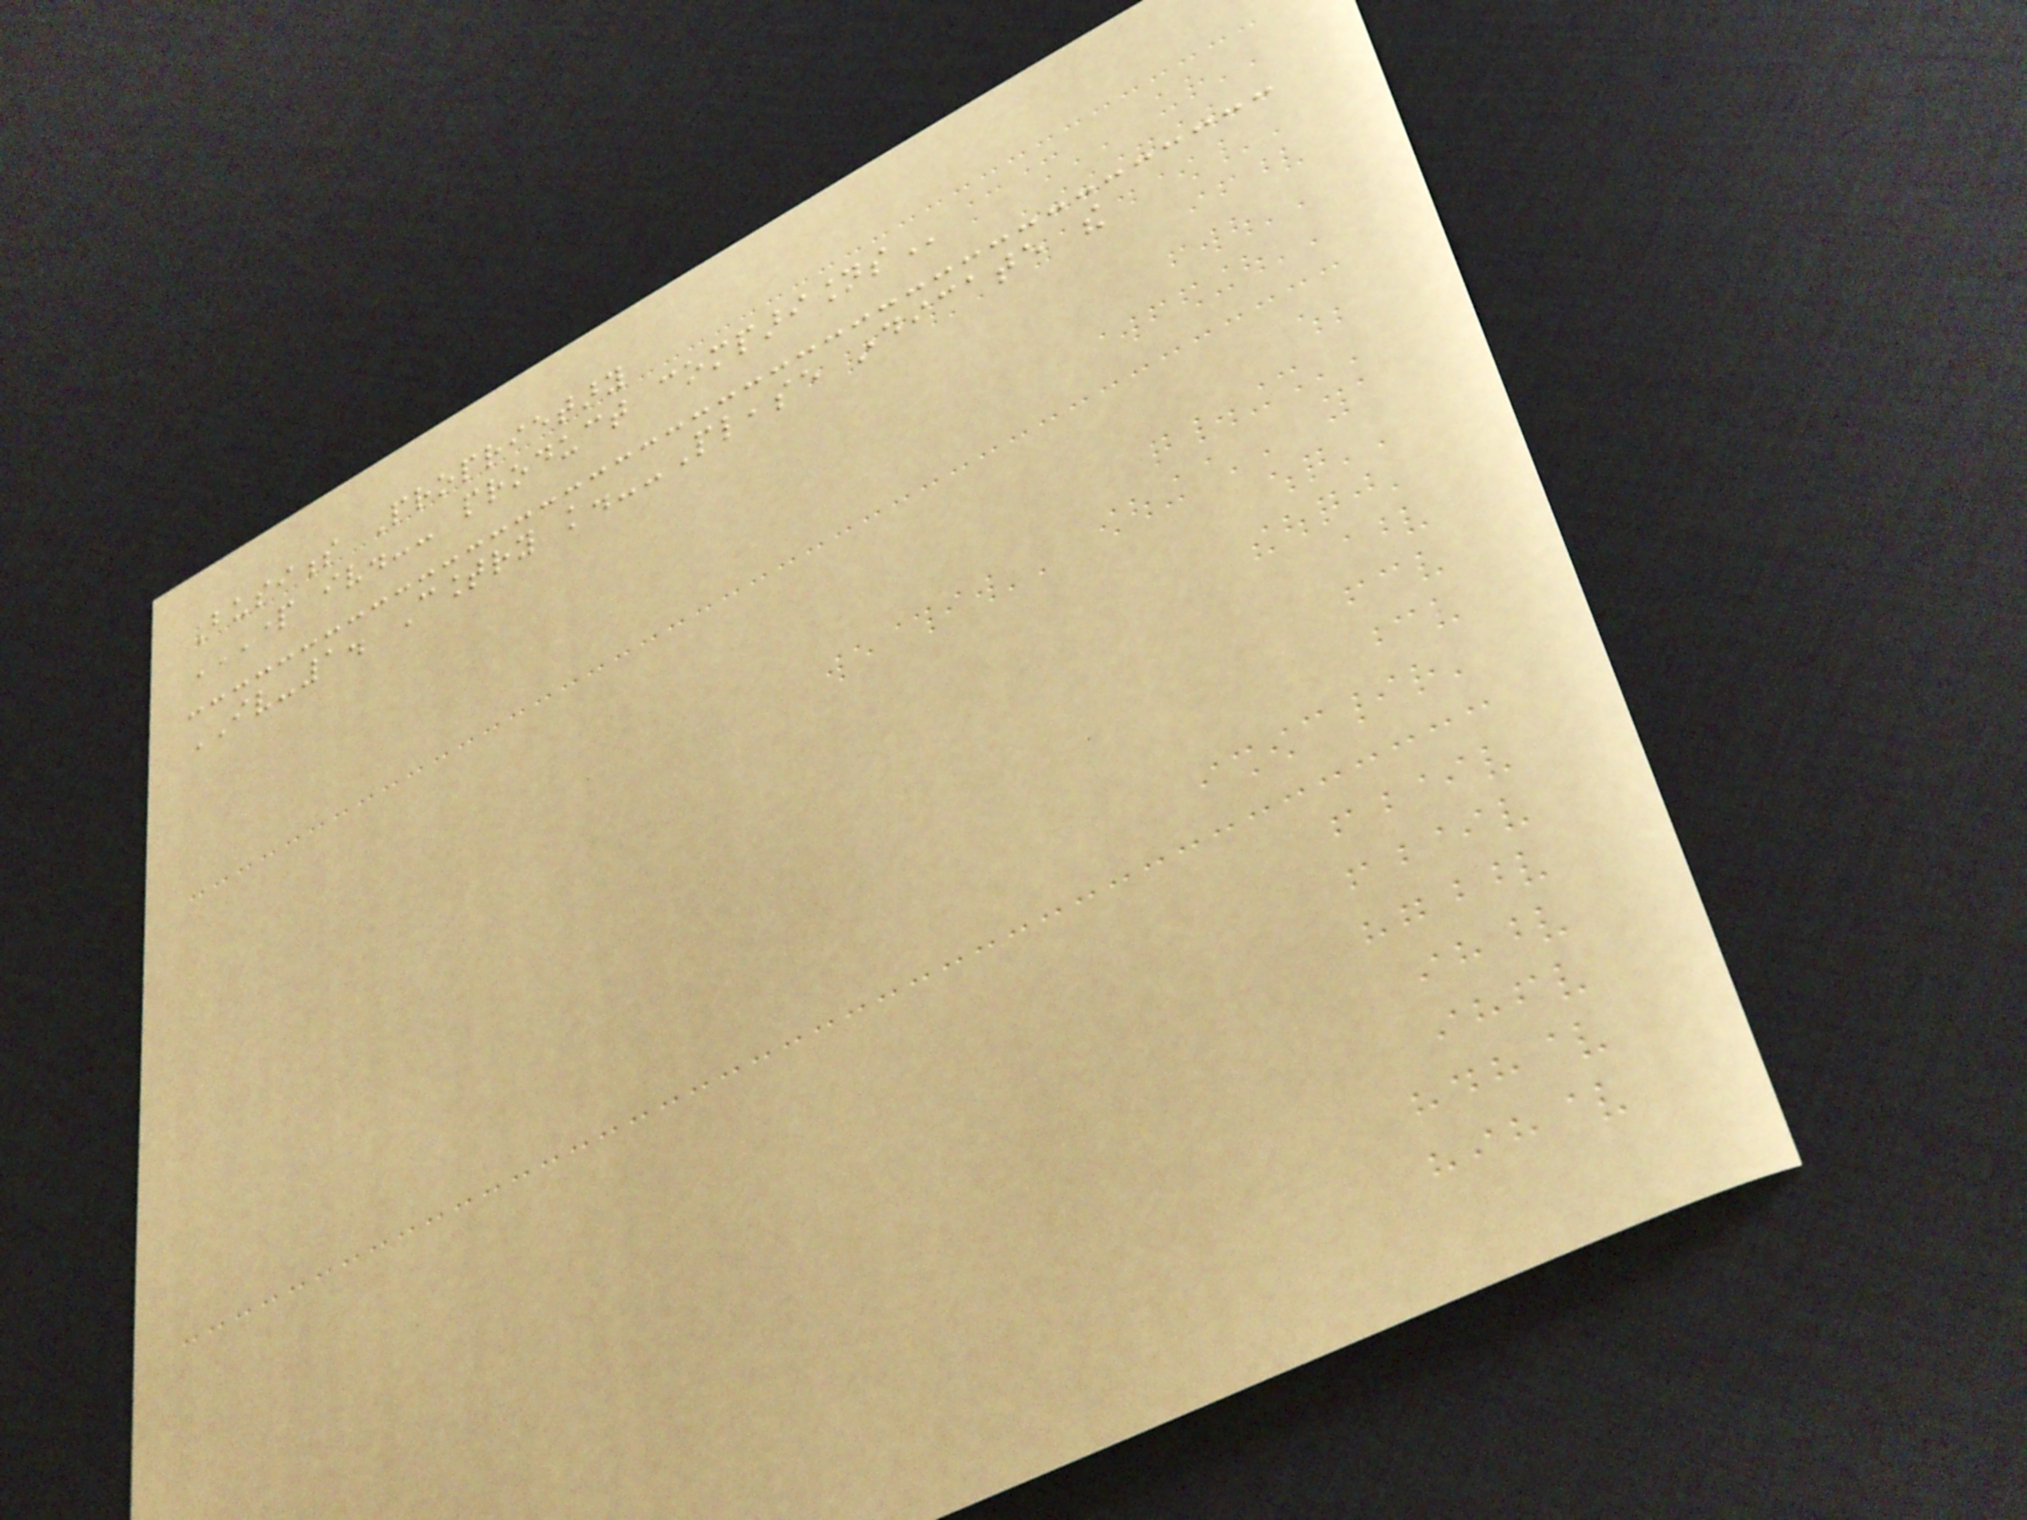Business Proprietary
PART IV.-- PRODUCT COMPARISIONS
IV-1. Country knowledge.--Please indicate the
